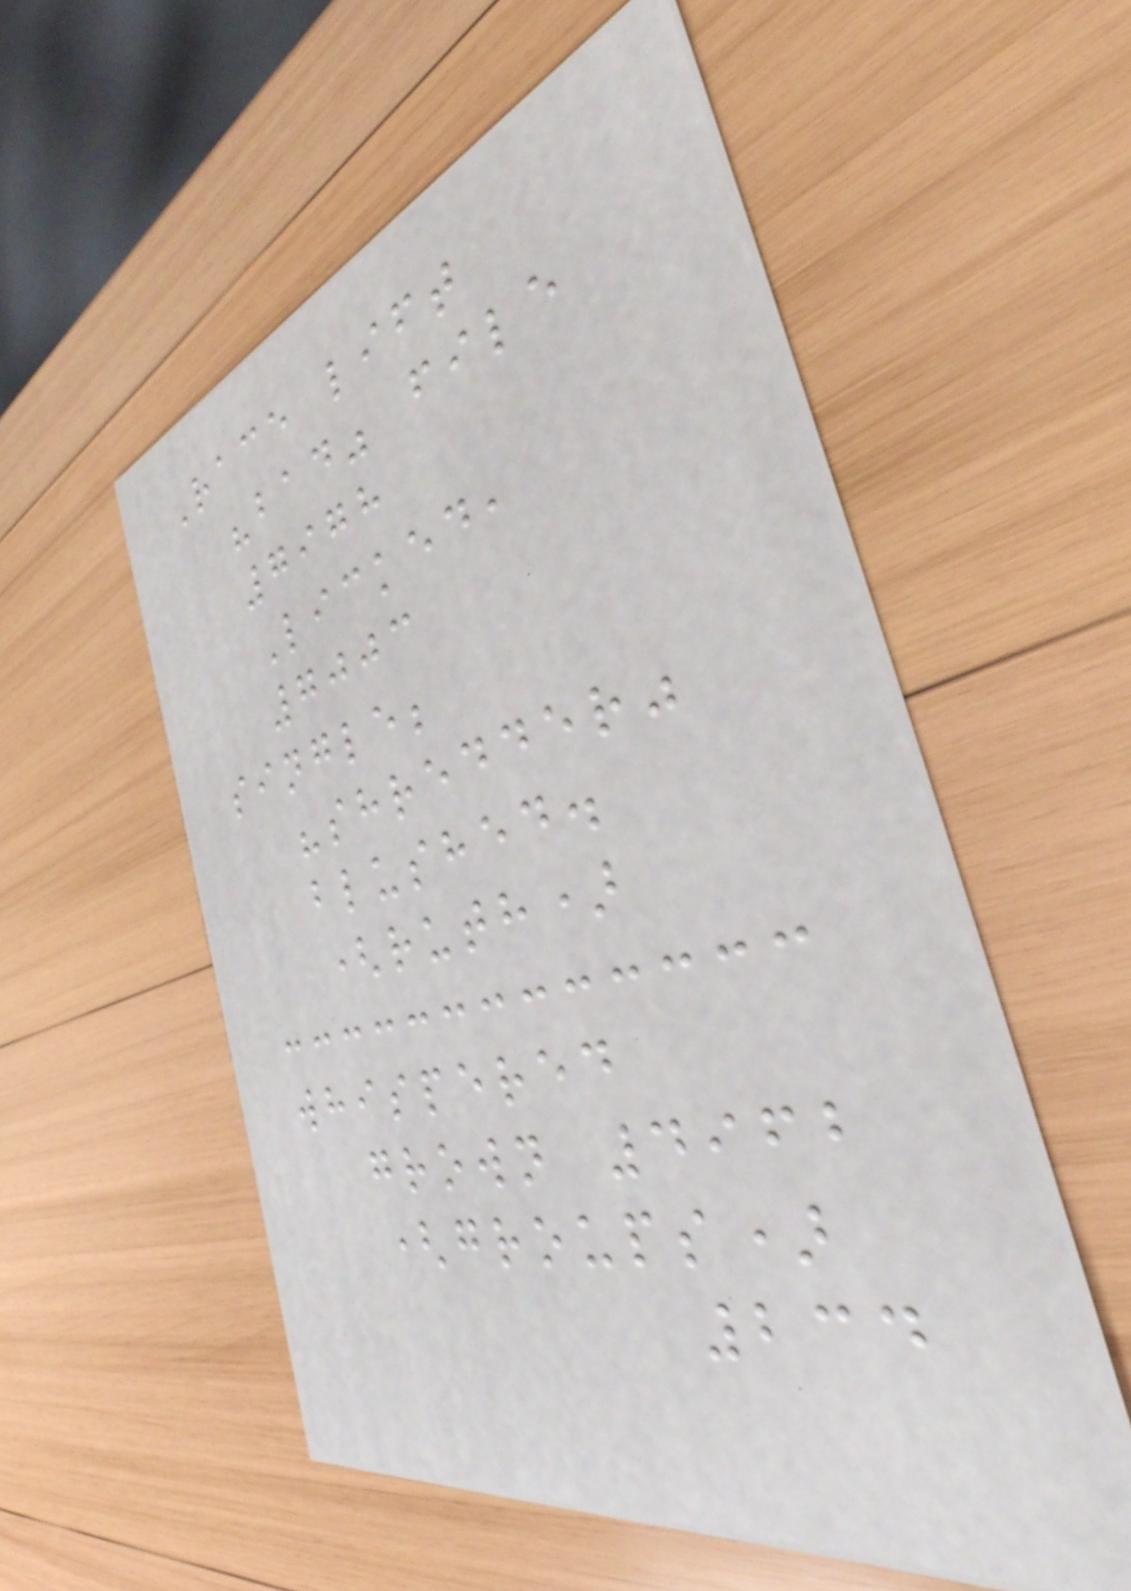Race lift
"bad" file
7978
Licked,
7003
single;
"shredder"
blushed.
(ruth)
whispered
grown 4962
(groups)
234
